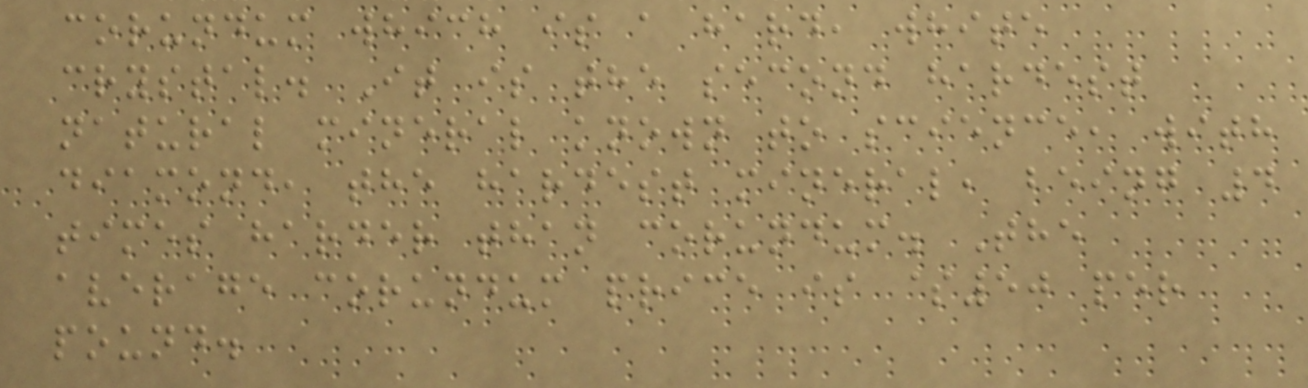corundum which is a hard, white
crystal. It is the second hardest
natural mineral known to science, with
diamond, the hardest mineral, being 4
times harder than corundum. The
average corundum price is $50 per
pound.
